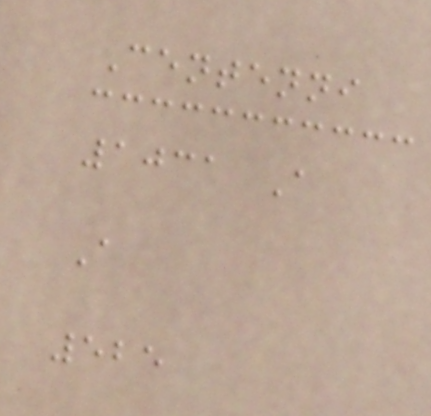Centenni
1031 A
A
525
